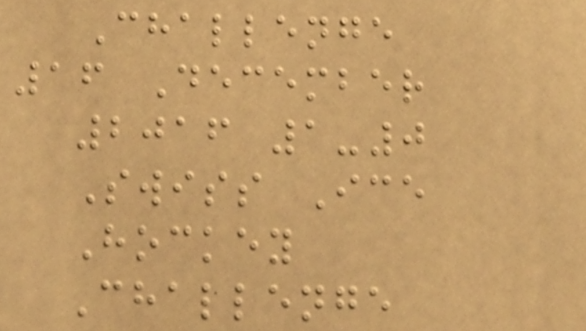Challenge
16 December
2016 1-0
Swiss Ice
Hockey
Challenge
